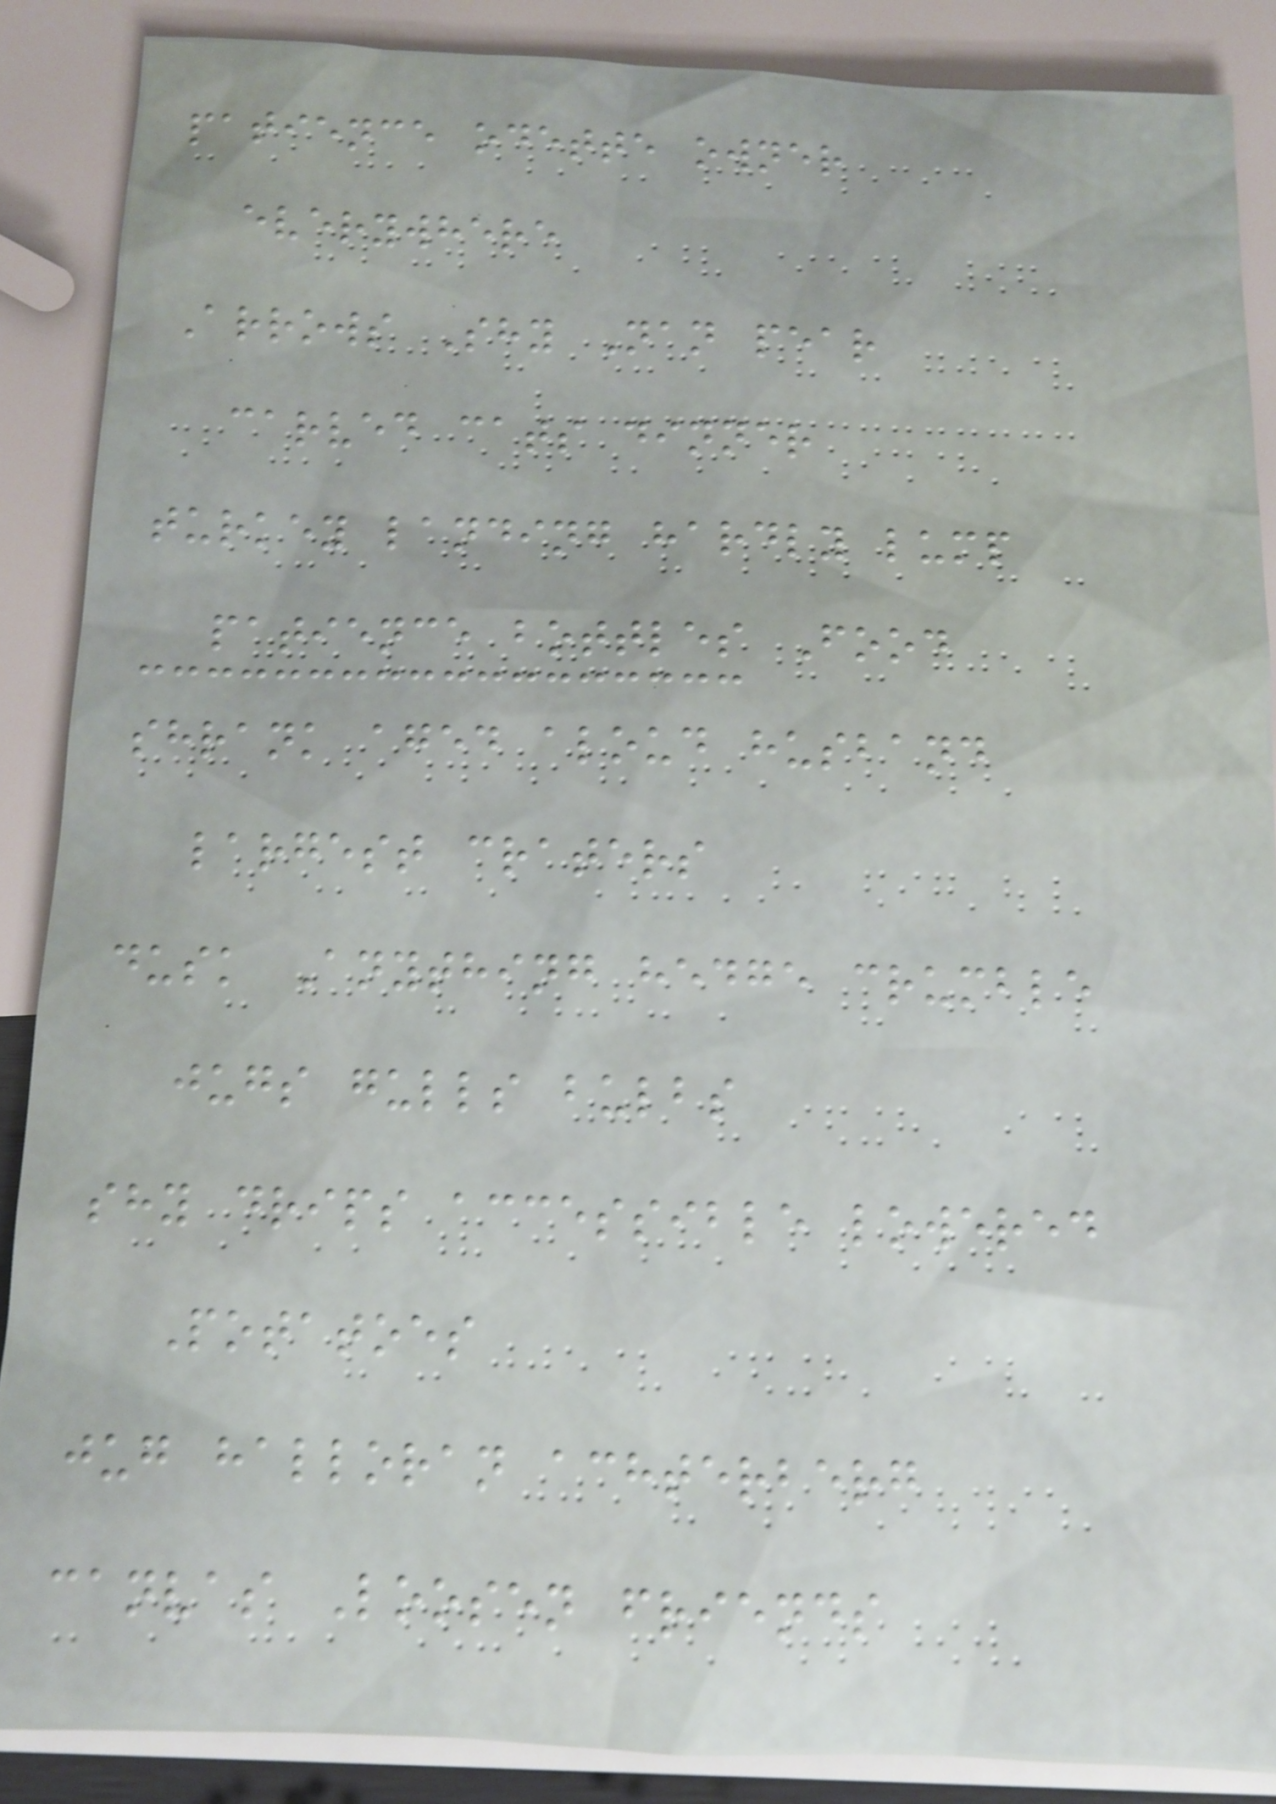patience odette owner
everywhere
Arrows Shy Nan pear
carved cats dinner
turkey landing hardly lump
patience bottles Food
shrank aged aloud husband
largest craters
dusk Anything hedge crumble
jugs gulls bulbs
shy drips accessible lowered
Potatoes
jug halloran achterberg
canvas Loosen friends
